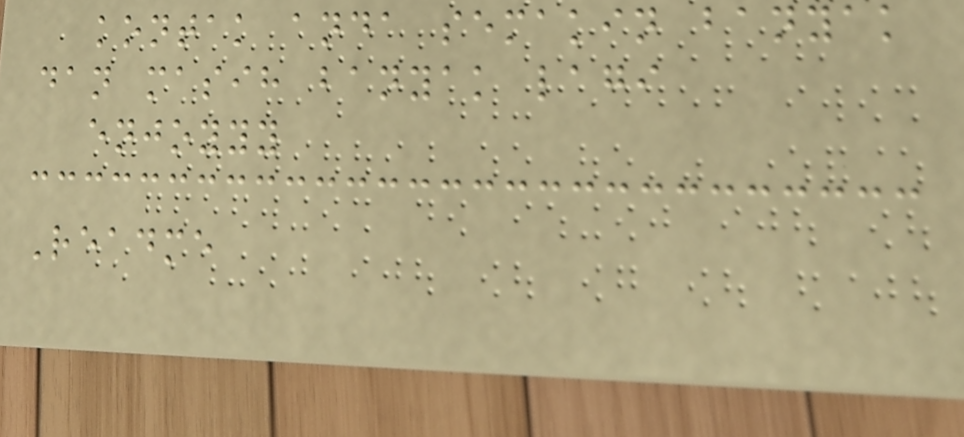kontak anda semakin banyak
dan masih banyak lagi
enjoyyy
Readme
